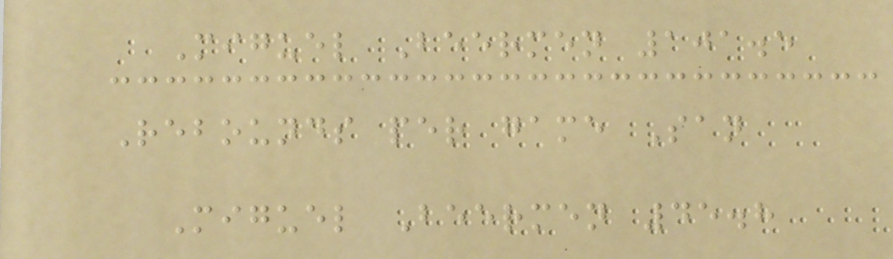Miguel Beermen 101.5
Rebounds per game San
Miguel Beermen 45.8
